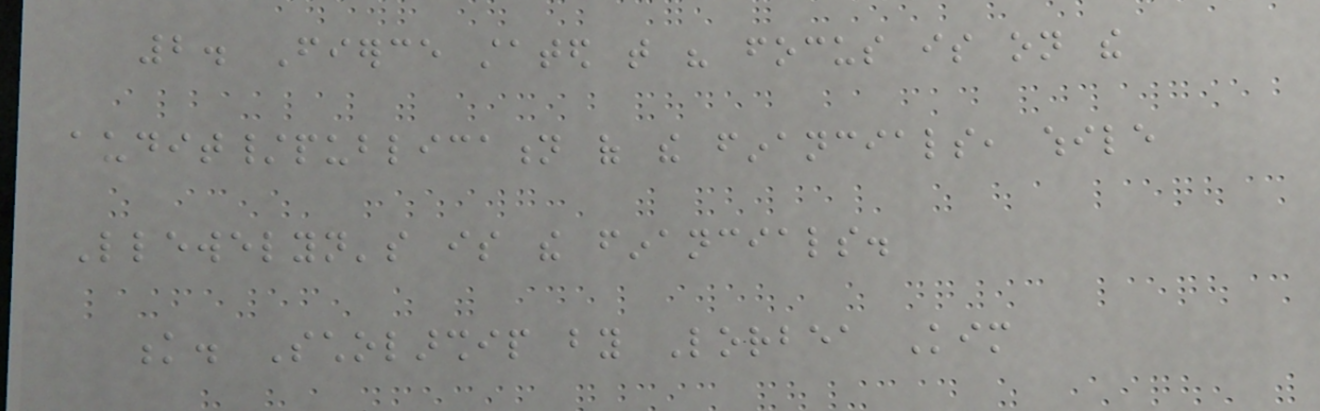2. Fierce stated that his focus is on the
audit/publication of the financials, while
Llewelyn's is the financials.
k. Scholarship by Lorbea Kim
